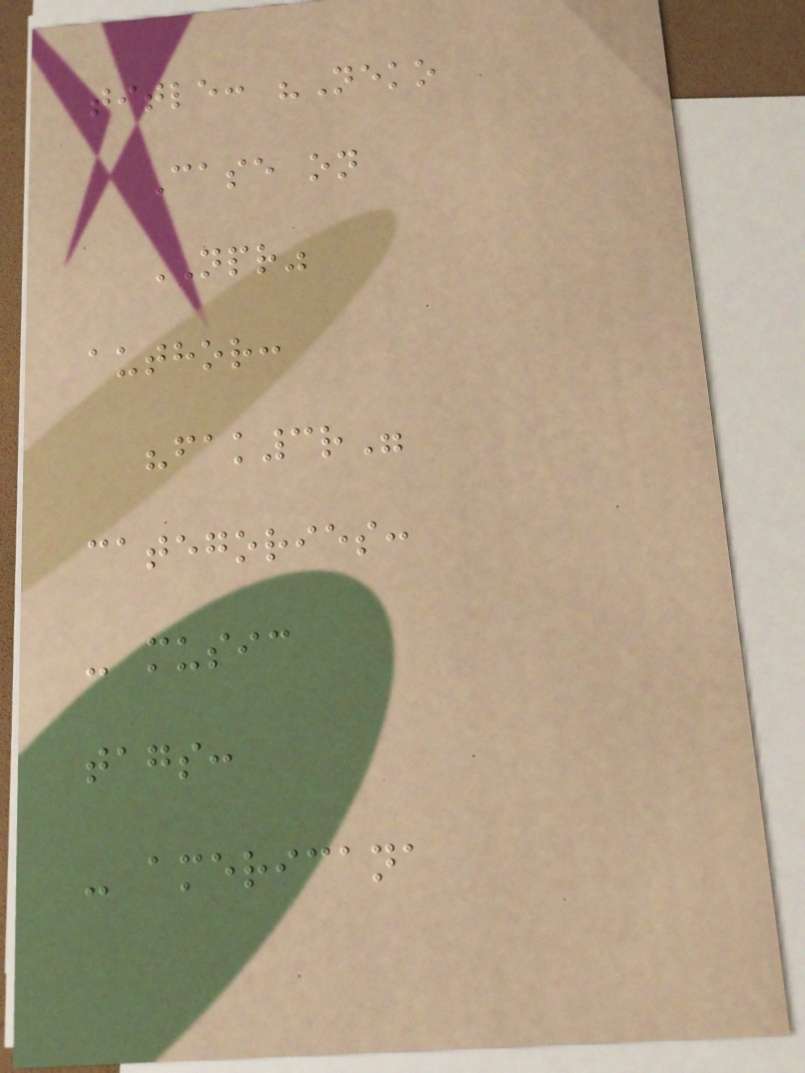title: "Neko
Case on
NPR"
author:
"fak3r"
categories:
- music
tags:
- americana
